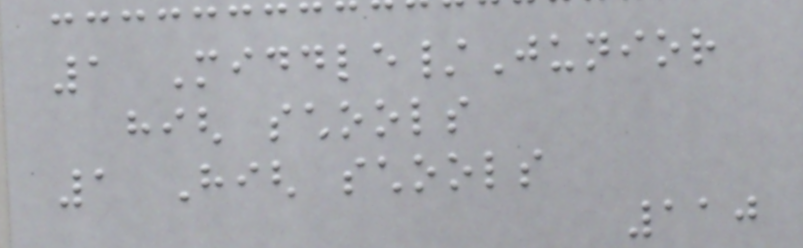1 Middle/Junior
high schools
1 High schools
110
